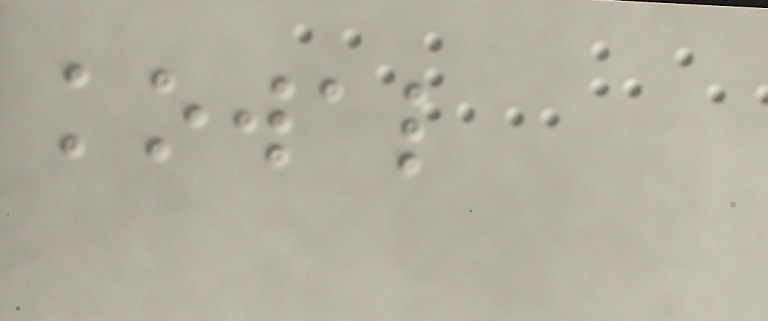kowal
